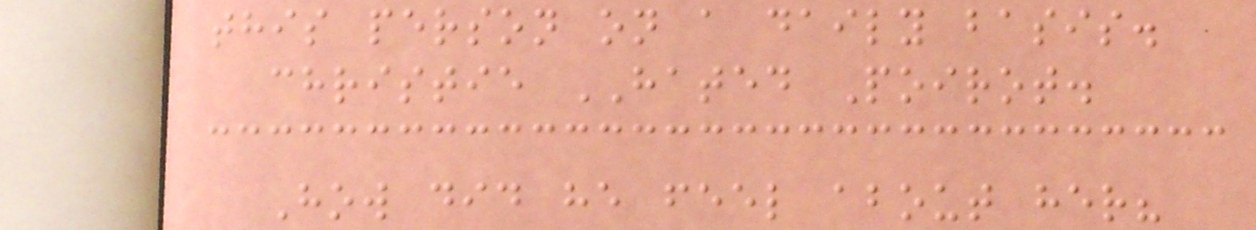this person on a daily basis.
christie HATED Poirot.
How did he feel about her?
